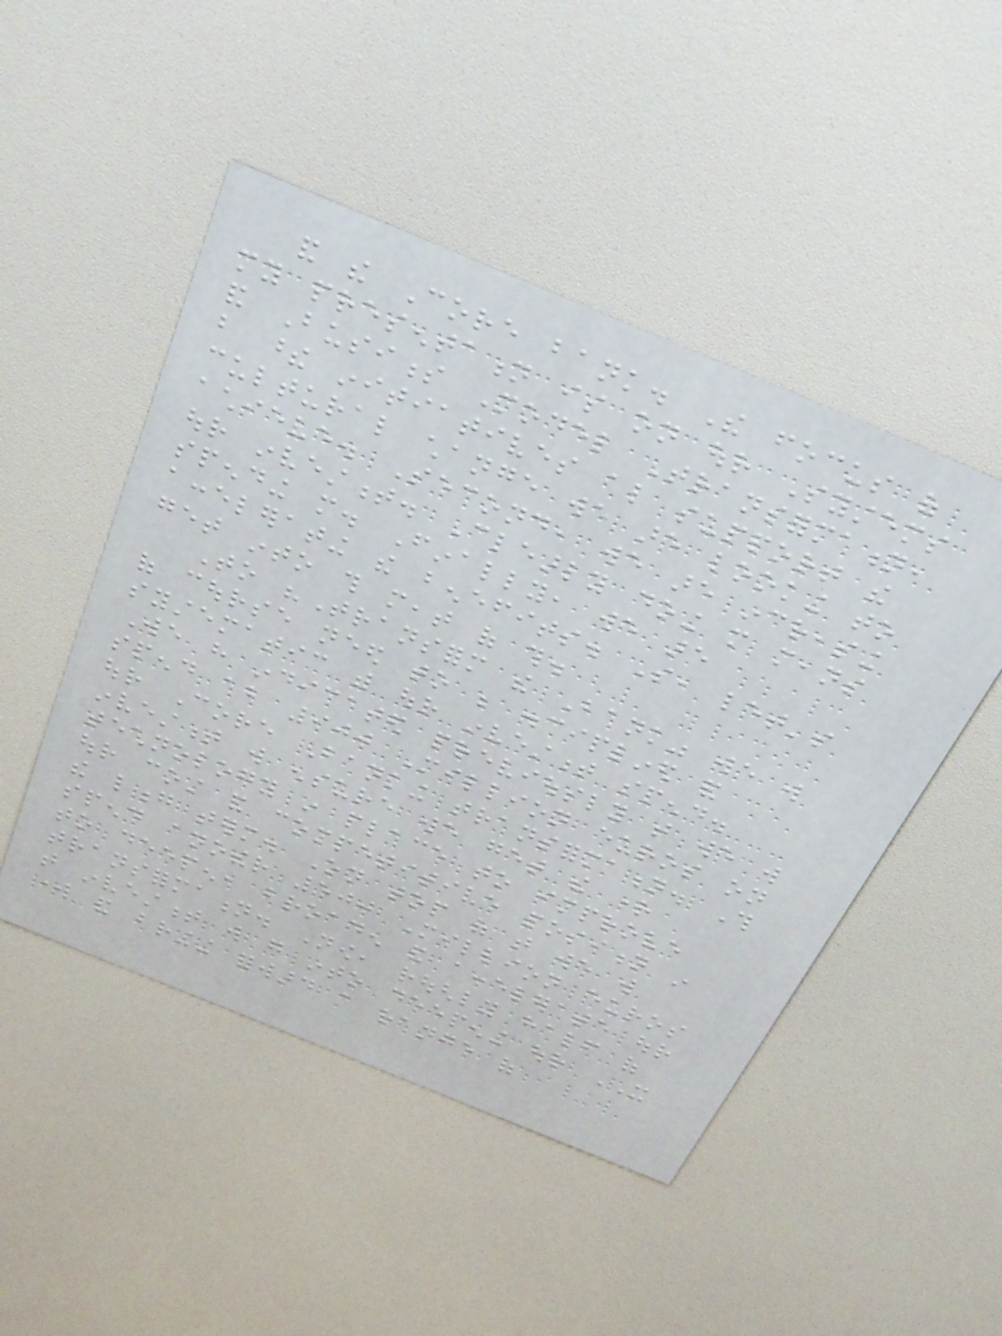and the Core bank. The focus of
my presentation is on our Systems
and Business Model Transformation,
but these initiatives also support the
cultural change we are looking to
achieve. Second, we are increasing
our investment. Clearly doing more means
spending more. Finally, we are
accelerating the benefits. So, let's
get into this meat of this.
To "Transform the Bank" we will
of course need to be disciplined and
systematic with our investment spend.
We have indicated previously that we will
spend about 900 Million euros on
our Core Banking transformation. This
investment will ensure we get the right
technology in place to improve
our cost and competitive position in
the long term. On top of that we will
spend another 500 Million euros
to deepen, broaden and accelerate our
transformation. Now, roughly half of
that investment will go into deepening our IT
work and bringing forward a range of
